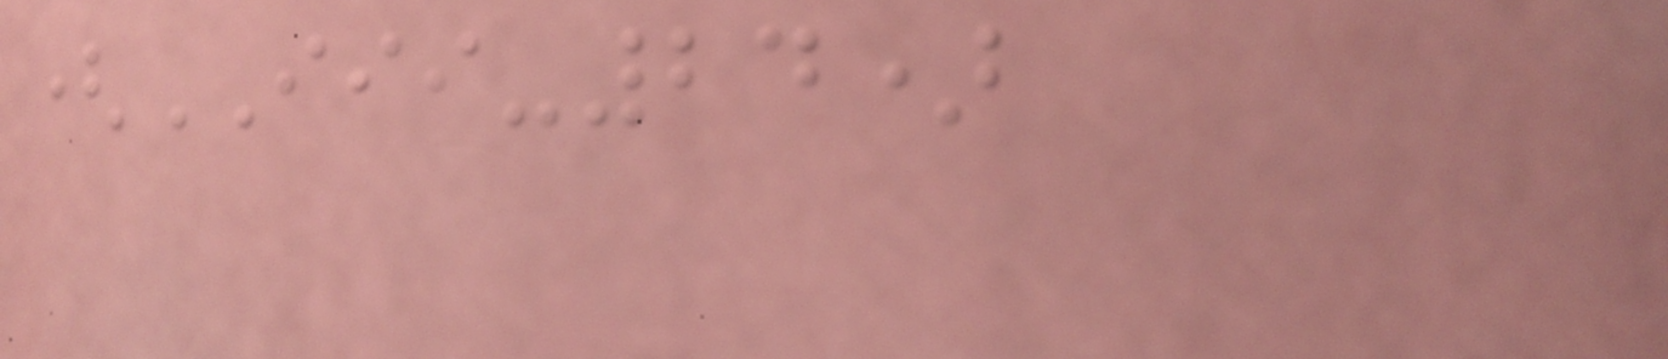(III-24)
